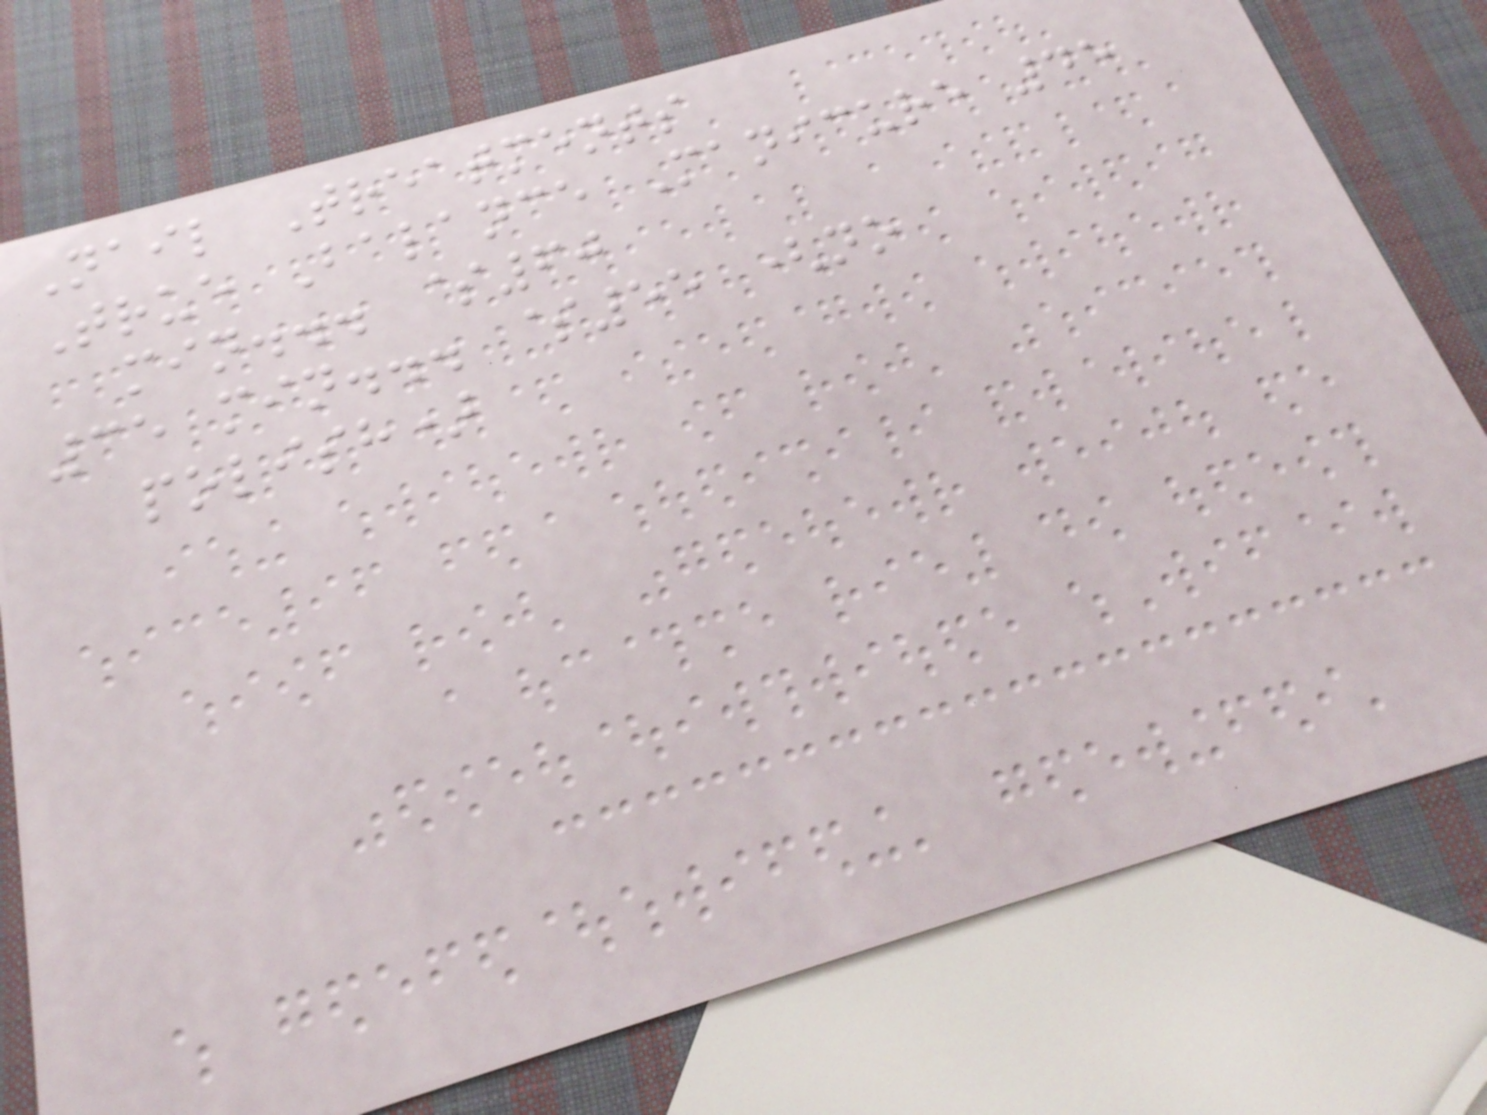Nail Treatments
True Balance Manicure 45
min... $60
35 min... $55 (no
polish)
